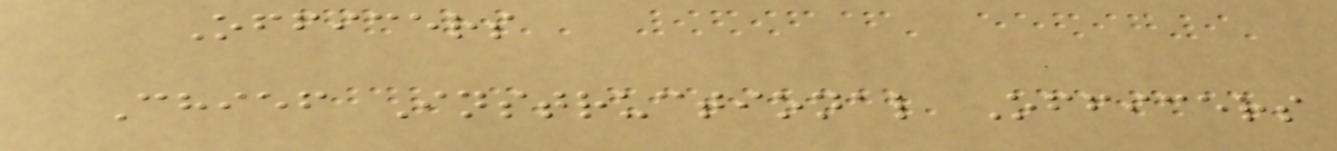Officers
Chief Instructional Officers
